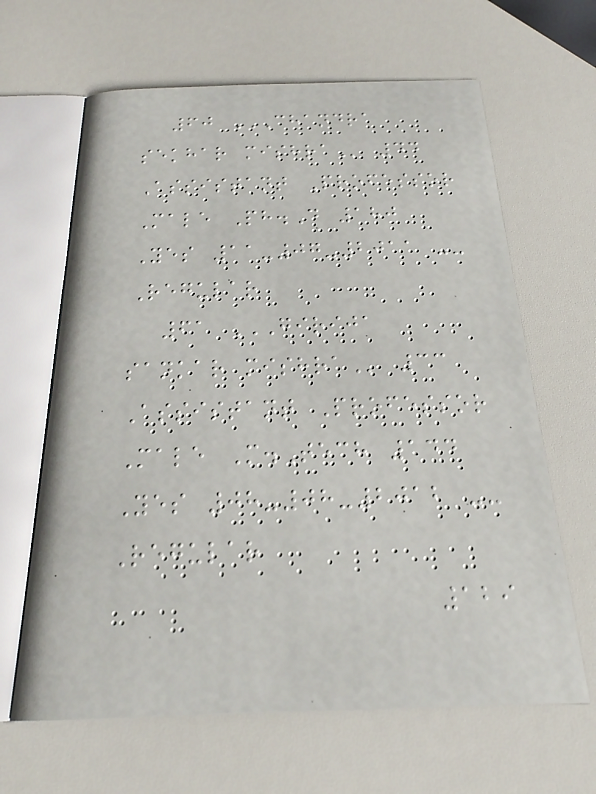60 CHANDRA
SEKHAR MISHRA 44
Assistant Professor
Male Ph.D 180
Yes 11-07-2011 --
Regular
61 GIRIJA
SANKAR MISHRA 33
Assistant Professor
Male M.Tech 144
Yes 08-08-2012 --
Regular
129
